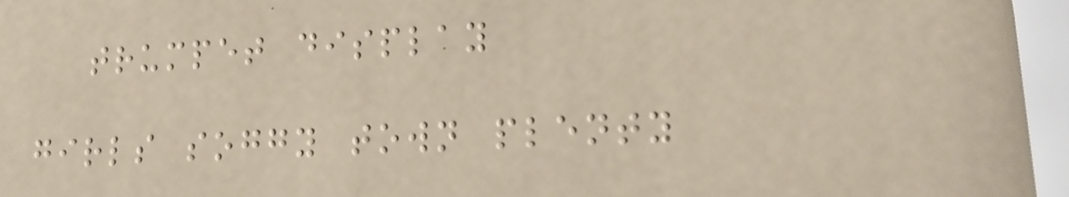trumpet display
girls soggy town plenty
